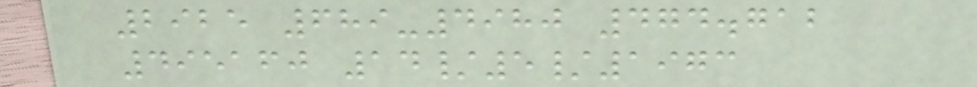2925 689-4980 474.712
495160 14/5/1973
